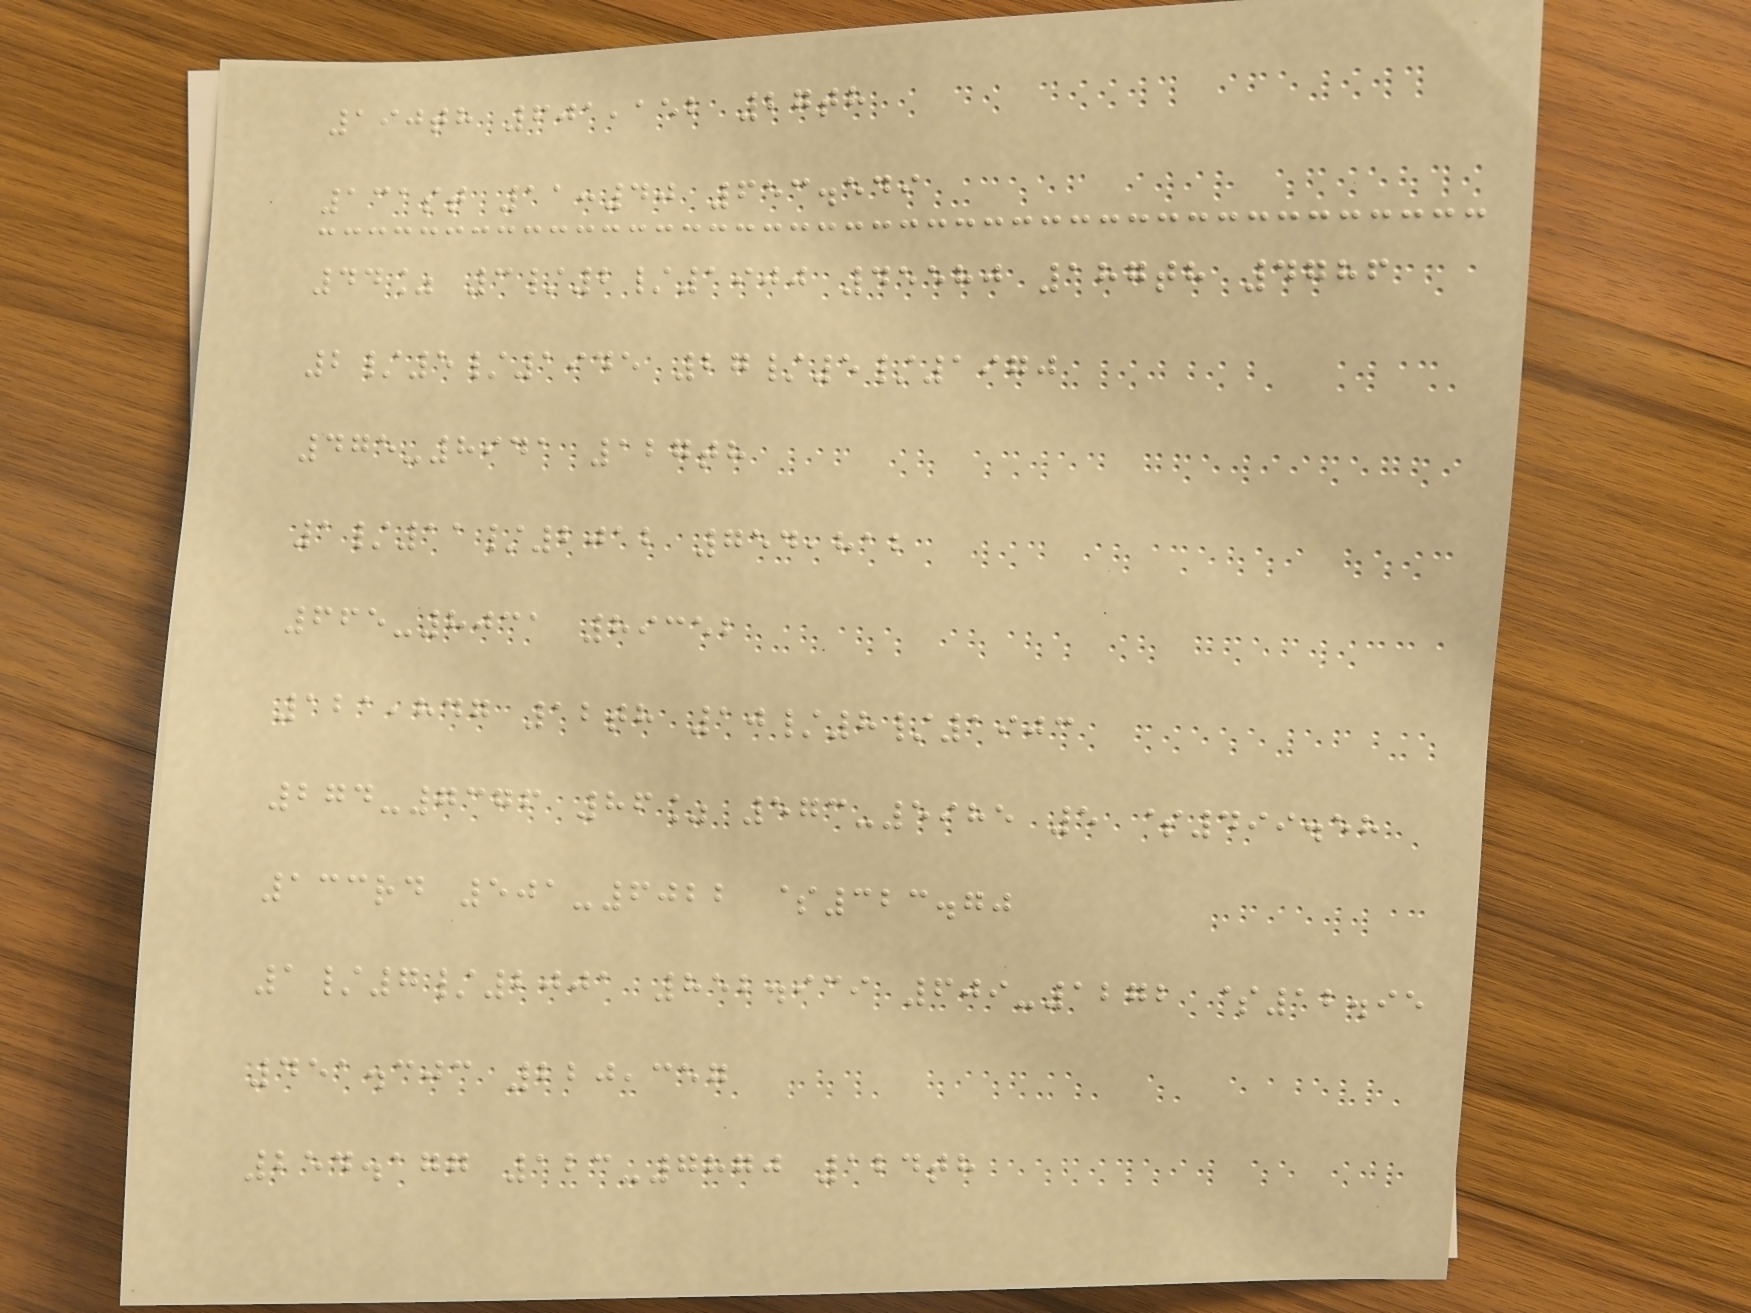190th 601,152 27th
131st 11:40 653.549
44% 3/2/1900 45580 187th 4786
2/5/1945 27/5/1970
475-8941 127th
1/11/2012 754,812
665-8031 89352
121,847 12th 10/8/1903
274-7376 86% 573-5985 5 $499.58
133rd 501-6022 $323.70
1/7/2001 852.939 609-1272 $12.95
451.303 220,357
254.177 123-7870 124th
